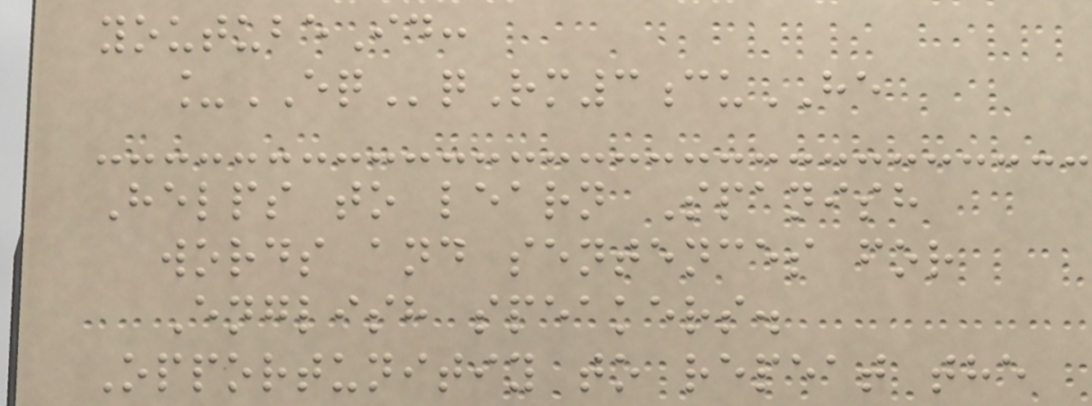youtubeId:
_EQqRm3cuHE
Helps to learn Spanish
words and sentences for
English speakers.
Opportunitiy to repeat the
